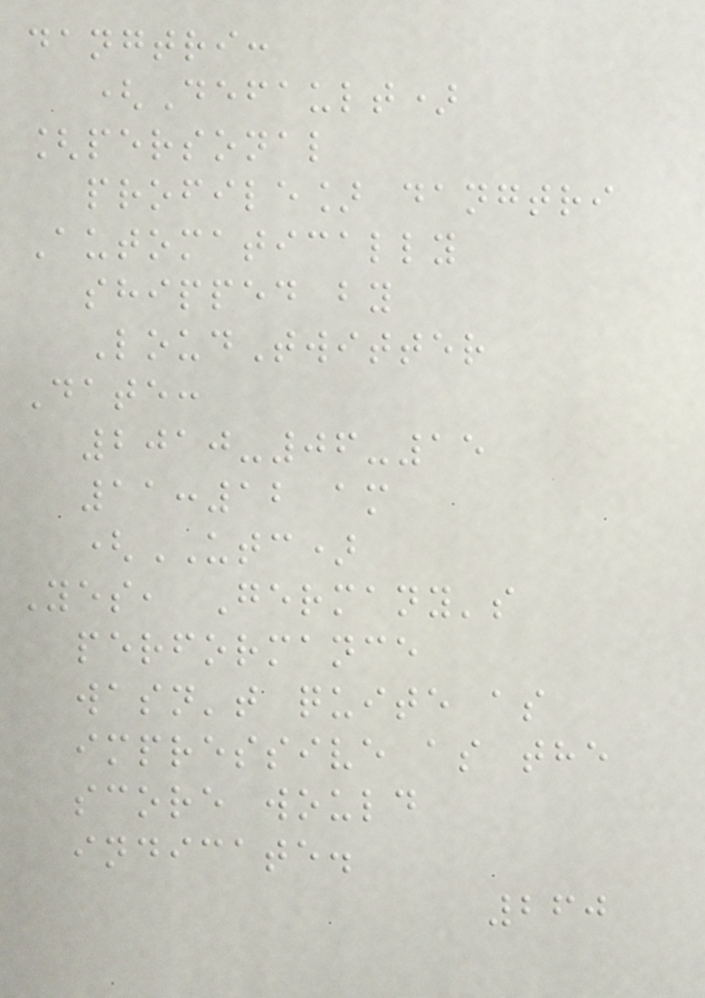dangtri:
(Default)
[personal
profile] dangtri
Automatically
shipped by
LoudTwitter
Date:
2010-06-15
11:12 am
(UTC)
Yes, Germany's
performance
wasn't quite as
impressive as the
score would
indicate.
260
